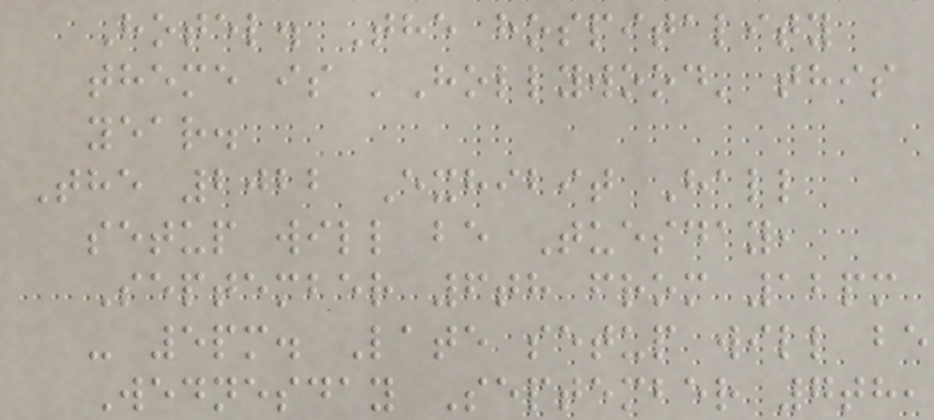Hotel. The hospitality
theme is 'Hollywood' this
year.
The 2022 Exhibit Hall
setup will be Tuesday,
September 6th from 12pm
- 5pm. Late setup will be
Wednesday September 7th,
